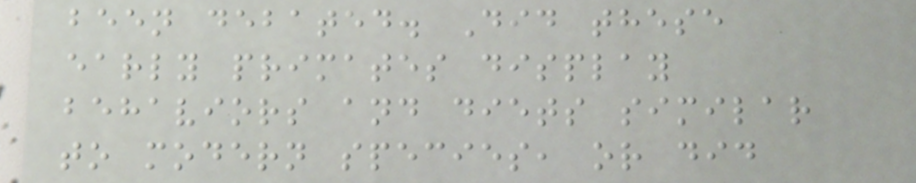been debated. Did these
early primates display
behaviors and diets similar
to modern species, or did
